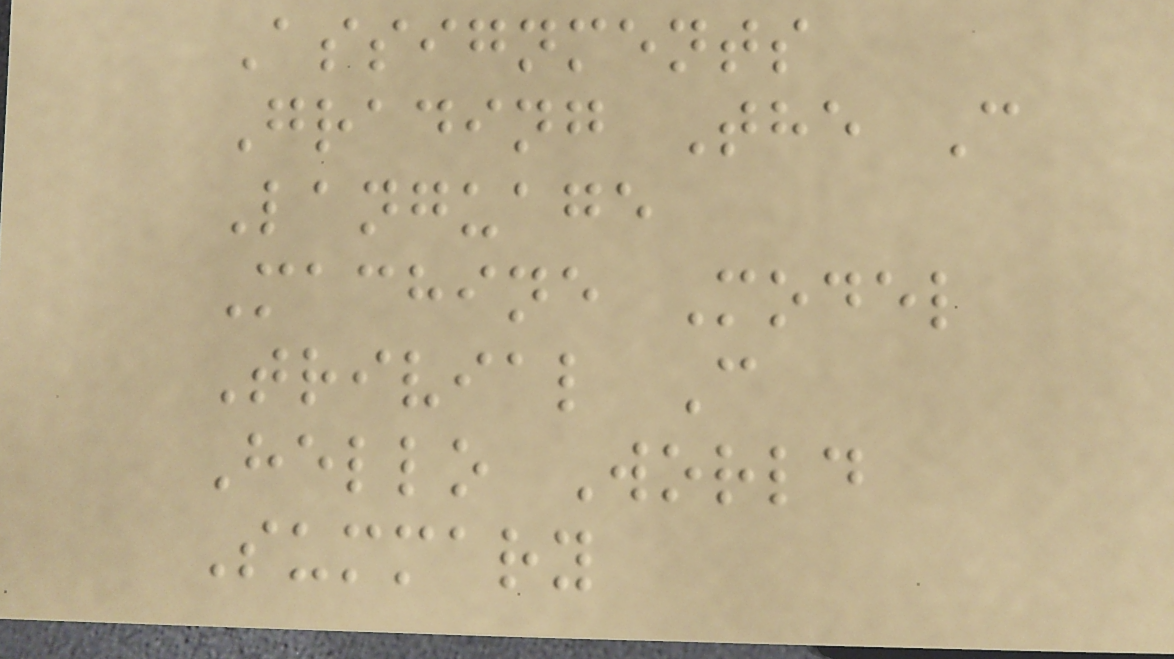Assignments
Grading The C
Language
Machine Model
Trivial C
Hello World
Summary
